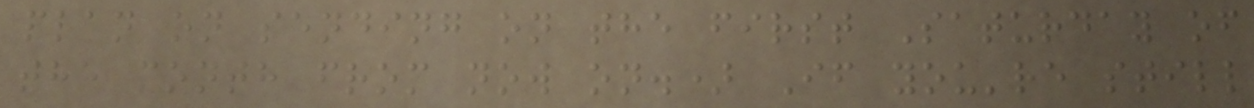plan on sending on the first Saturday of
the month from now on.) If you're still
